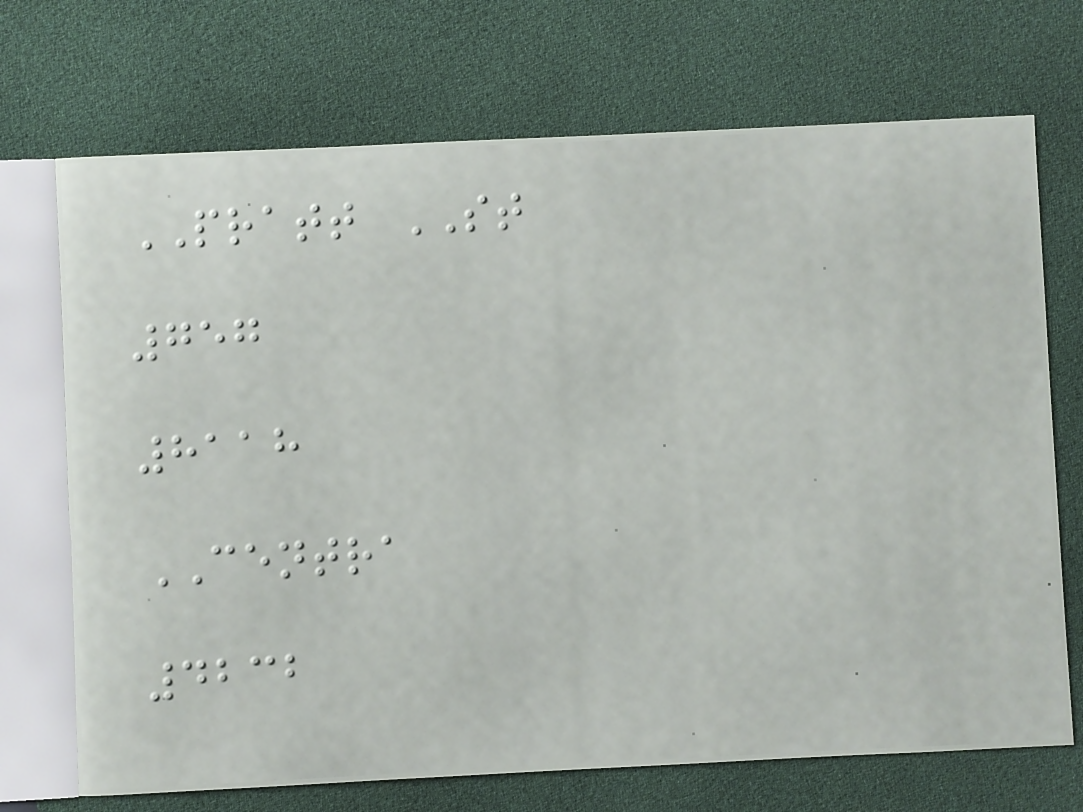PRATT ST
757
8118
CENTRA
4232
